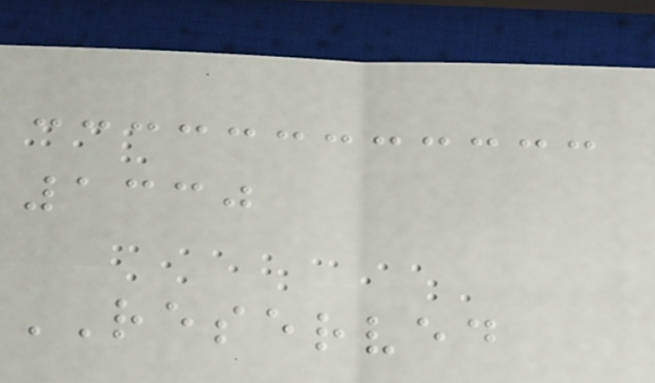1330
RESERVED
